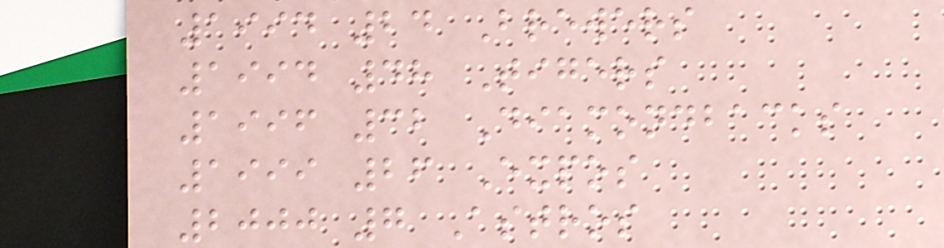1994 24 Brewers
1994 48 Tigers
1996 32 Diamondbacks
1999 26 Expos
2000 7 Astros
